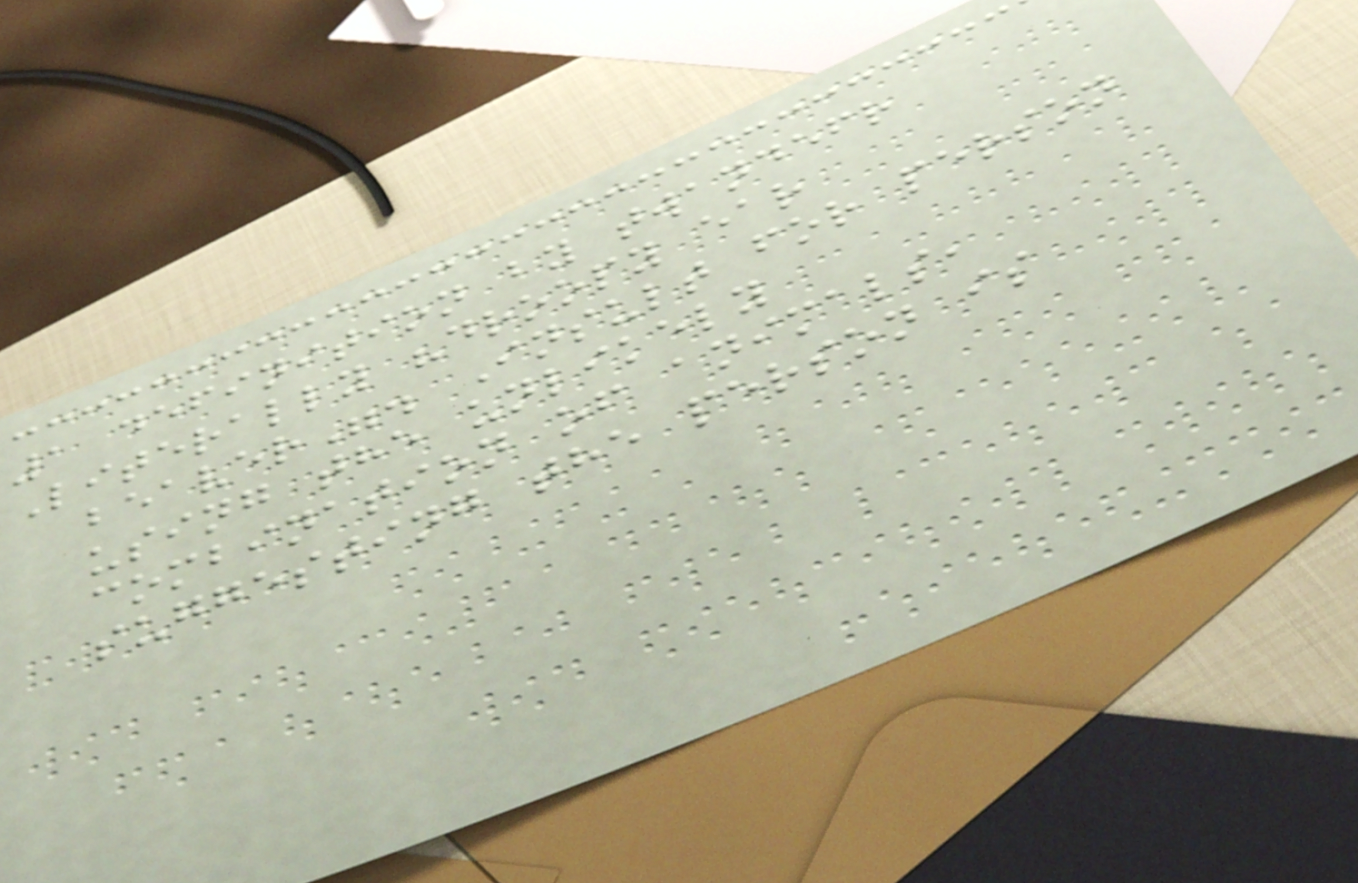1 definition by twandefr
Literally "droopy ear
beaver". Insult for person
using the unlikely
combination of animals,
suggesting the person is
